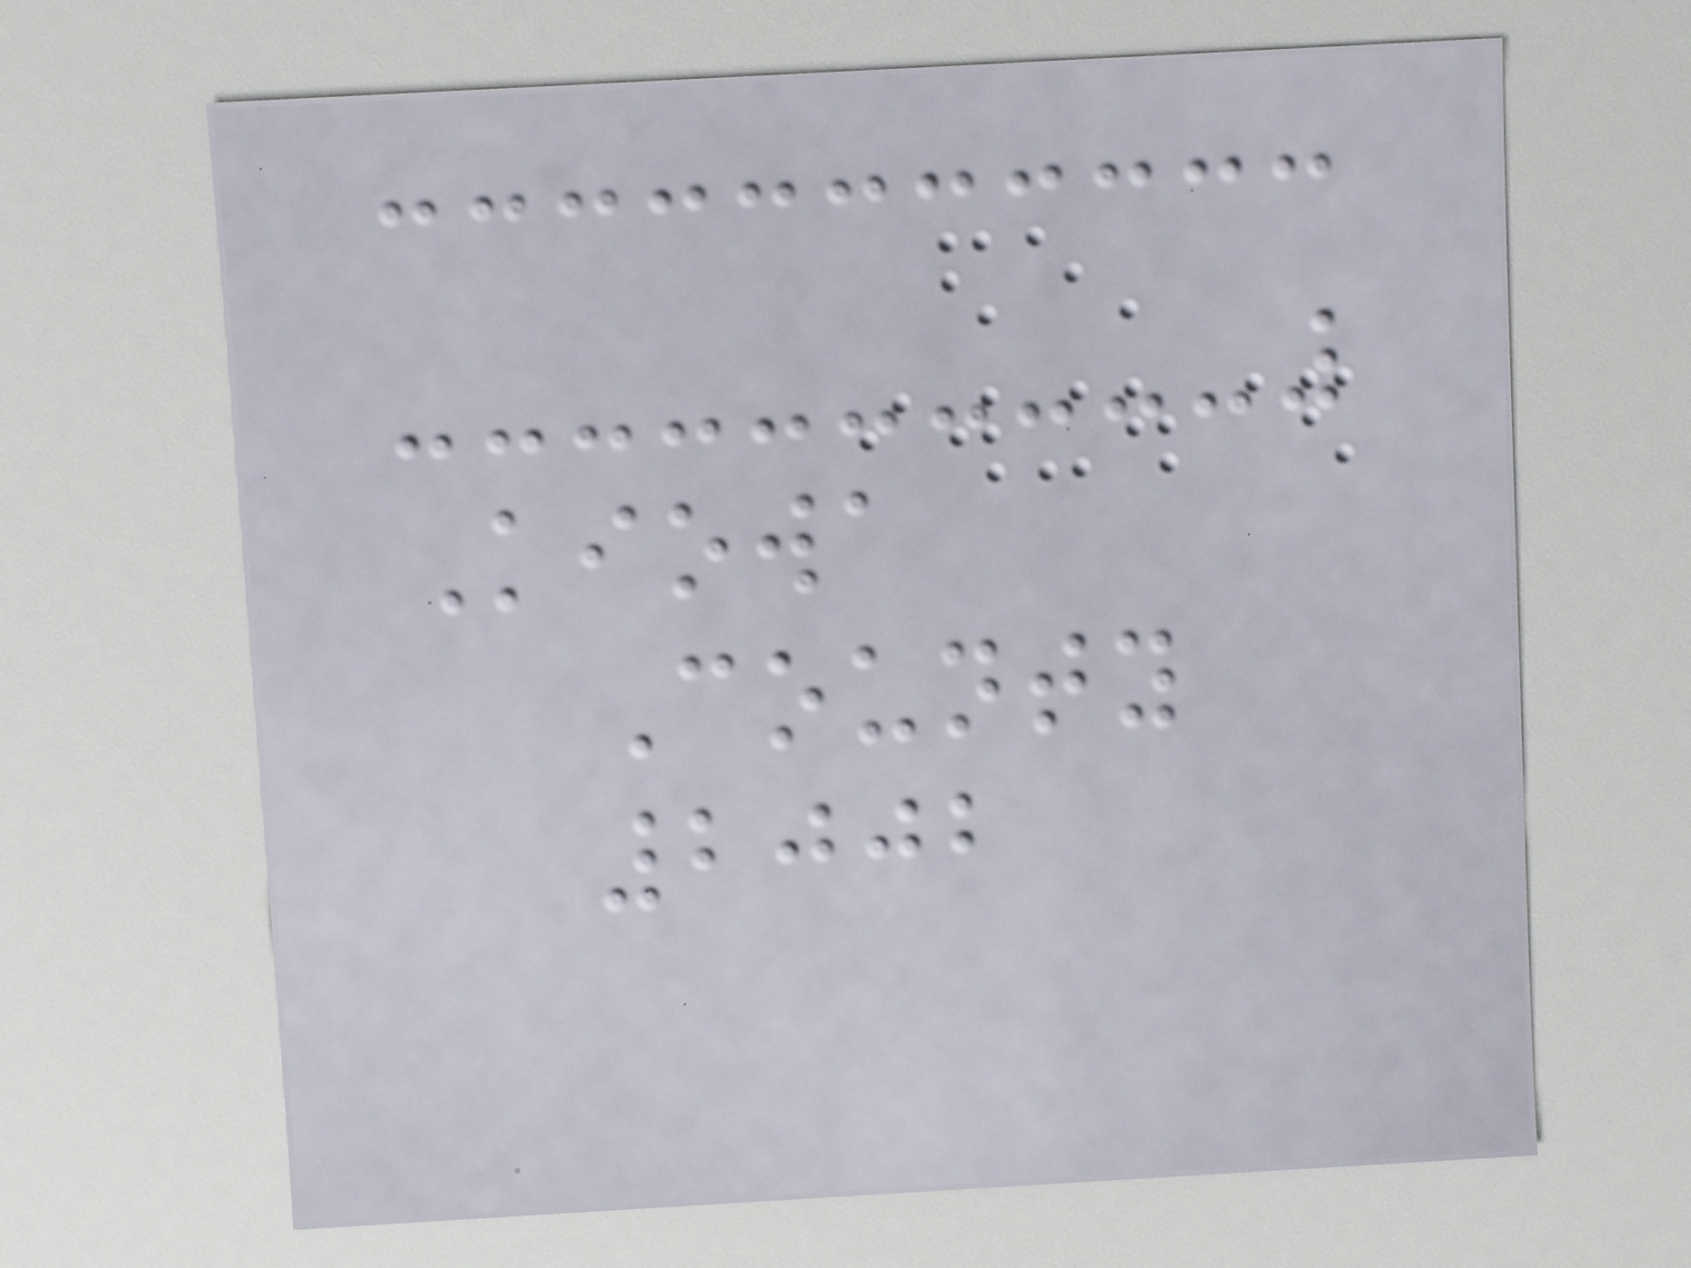Kiowa
County
2002
